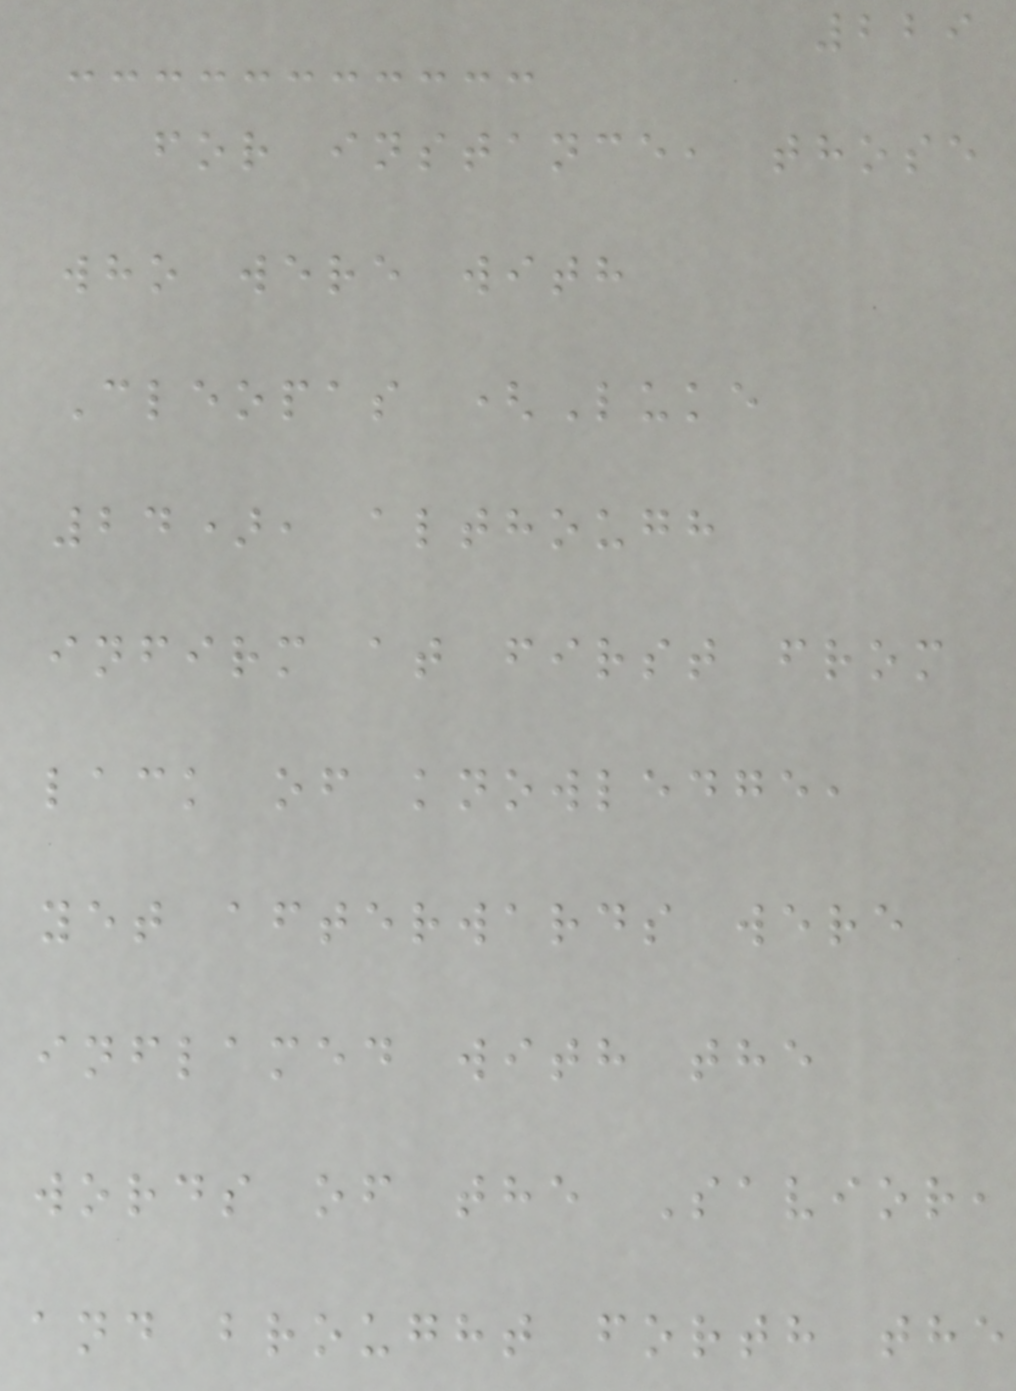229
for instance, those
who were with
Cleopas (Luke
24), although
infirm at first from
lack of knowledge,
yet afterwards were
inflamed with the
words of the Savior,
and brought forth the
